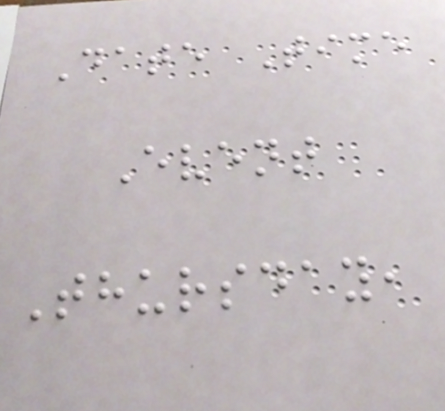Date Time
Event
Thursday,
